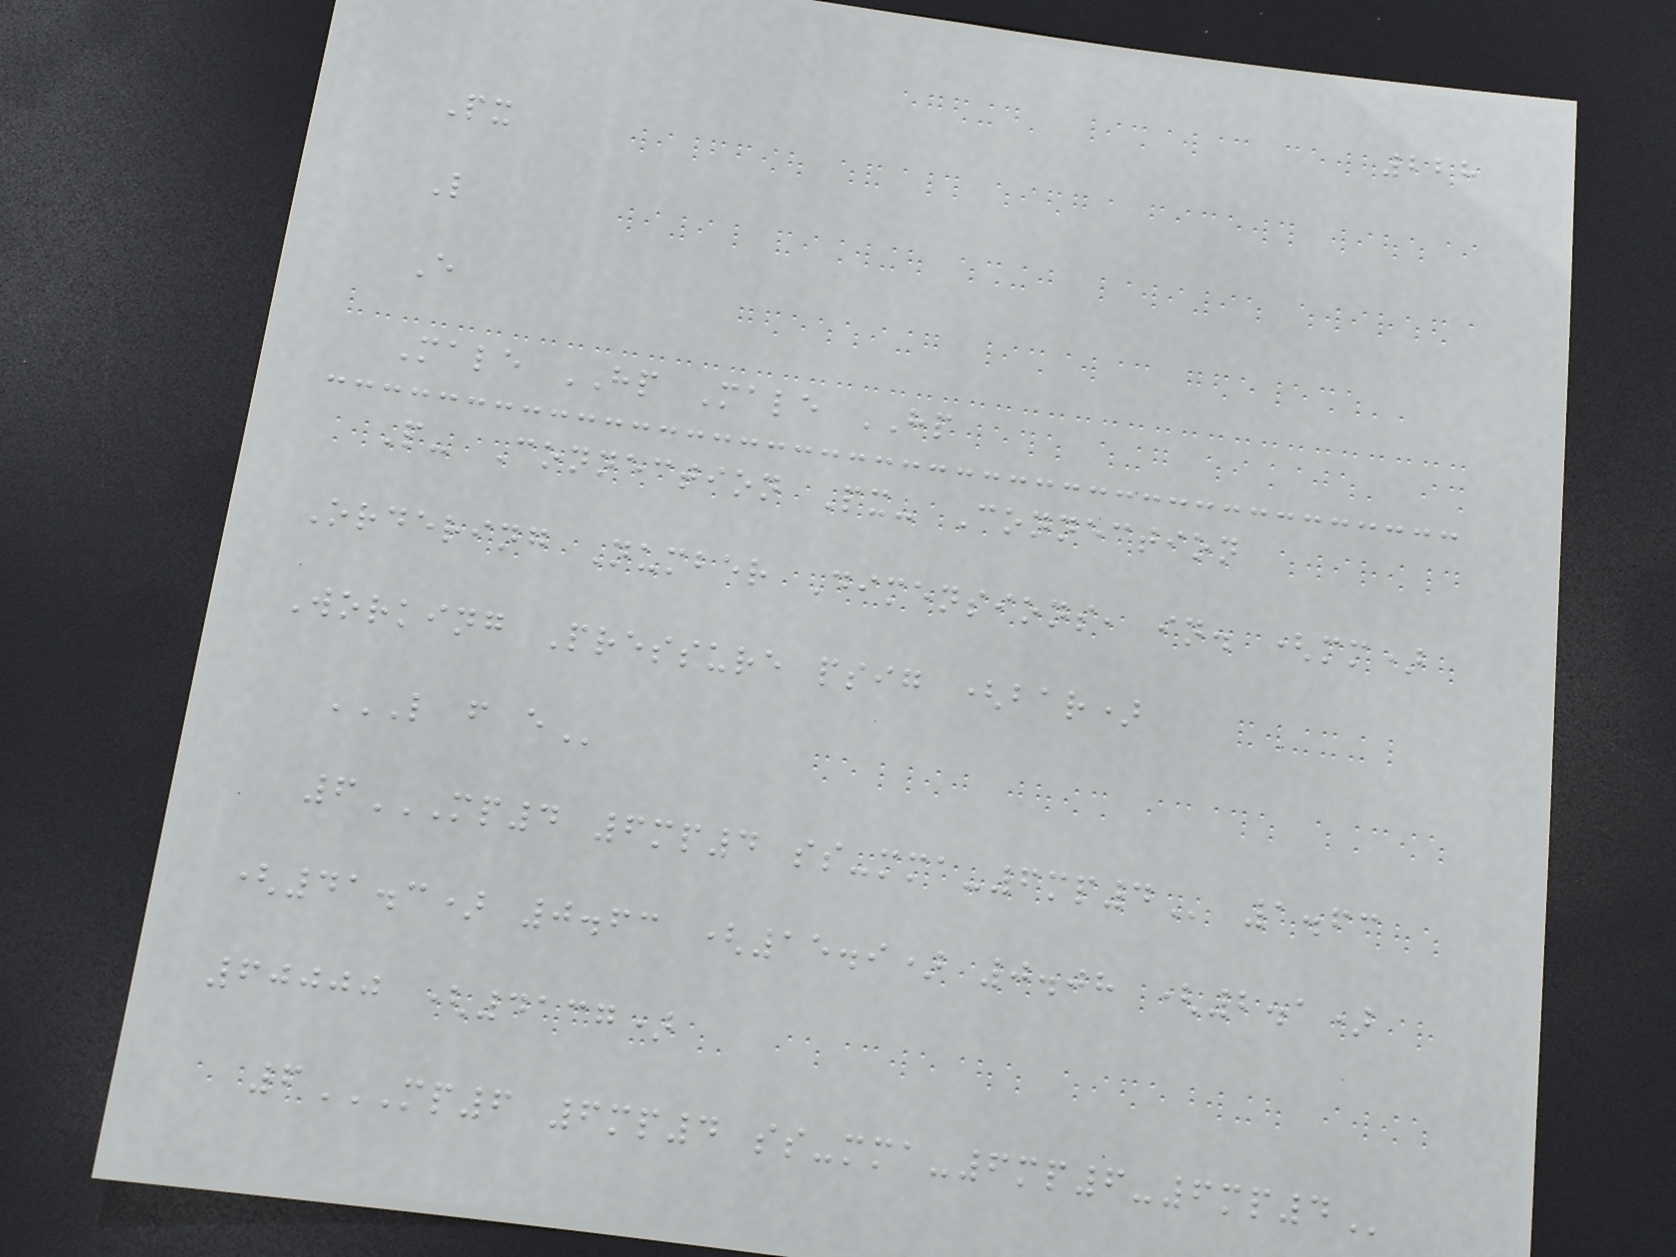228
Px
L
E
Male HP Male HP
P- Connection Px- Connection
Ordering Number Dimensions, in. (mm)
Working Pressure psig (bar)
L F E
6MP4 6MP4 SS-MMA-6MP4 1.63
(41.3) 0.63 (15.9) 0.08 (2.1)
60000 (4137)
6MP6 6MP4 SS-MMA-6MP6-6MP4
